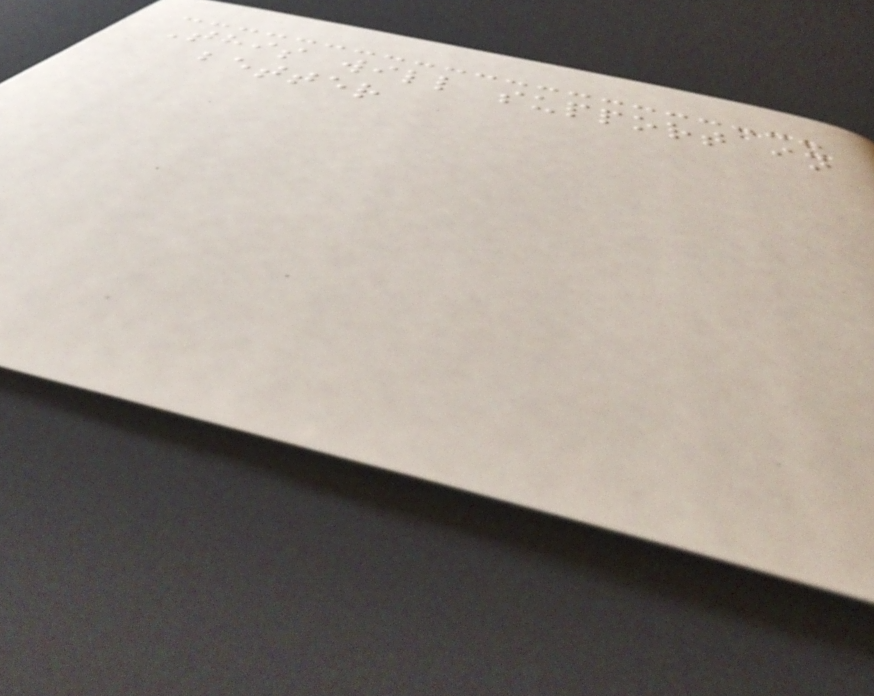This will support in
better
